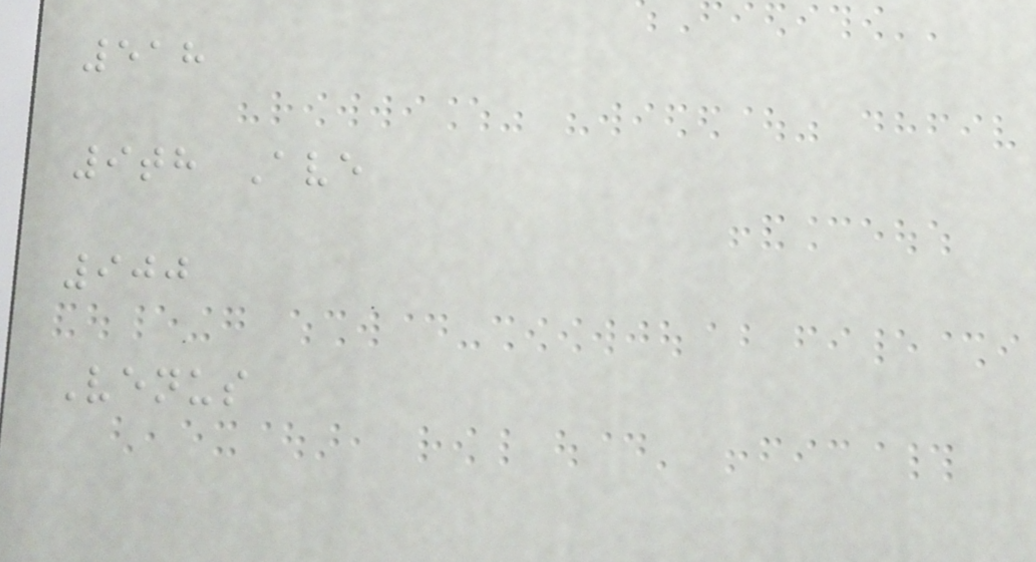518
9th Ave
900
Venus
